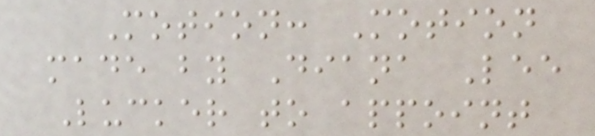Motion: Motion
made by Diana Lee
Lucker to appoint
